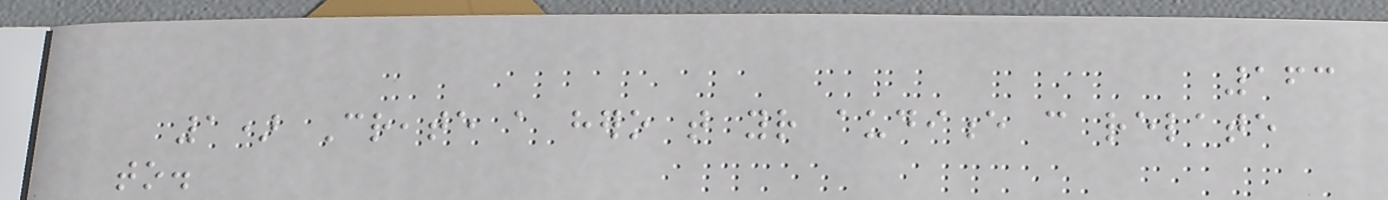163
1) Create a hero that your audience can relate
to.
